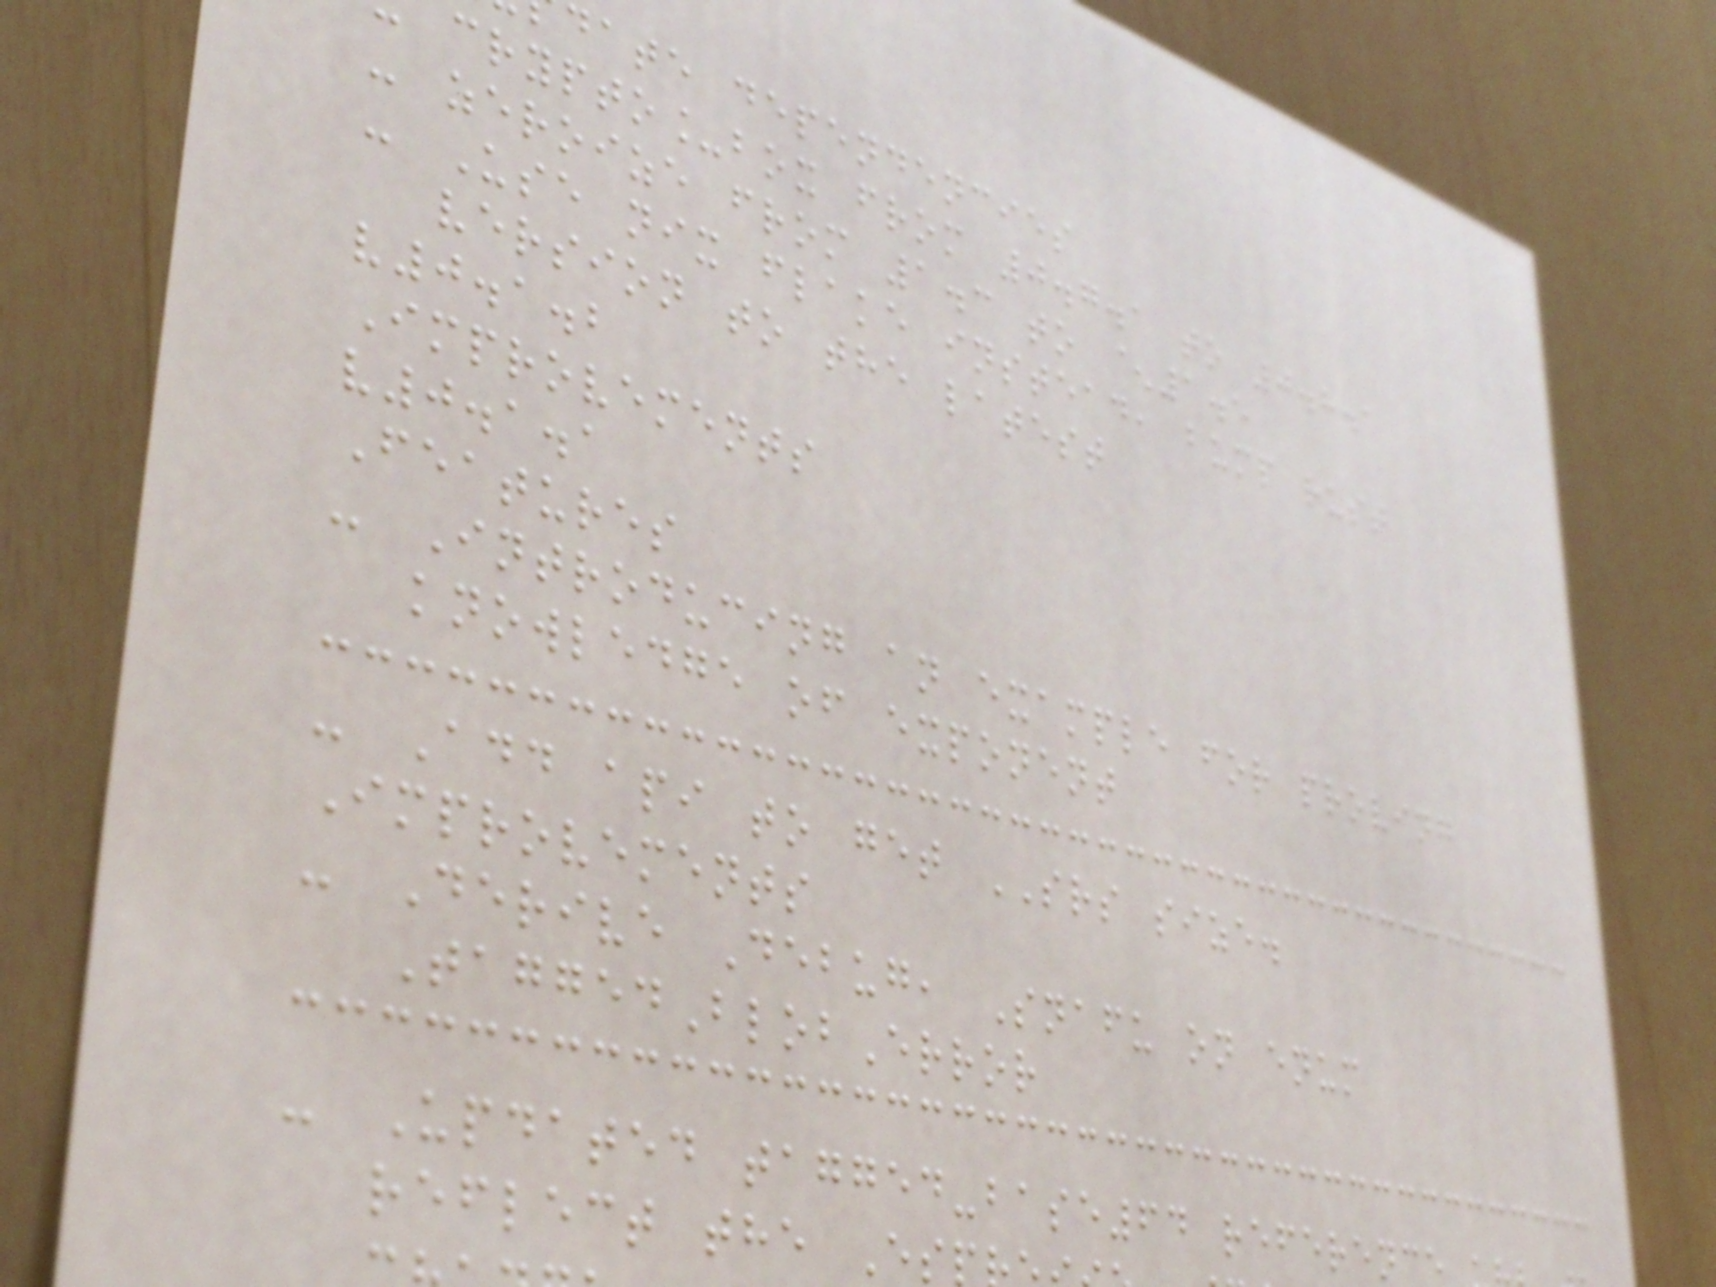date dependencies
crypto_box from 0.7.1 to 0.8.1
- zeroize from 1.3 to ^1.5
- Use nix flake instead, bump rust
version to the latest
v0.1.2
Improvements
v0.1.1
Features
- Introducing an example for proving
knowledge of exponent
- Add api to get SRS size.
Improvements
- Derive Debug, Snafu on enum
TaggedBlobError
- Updated tagged-base64 reference
reflect the Es
